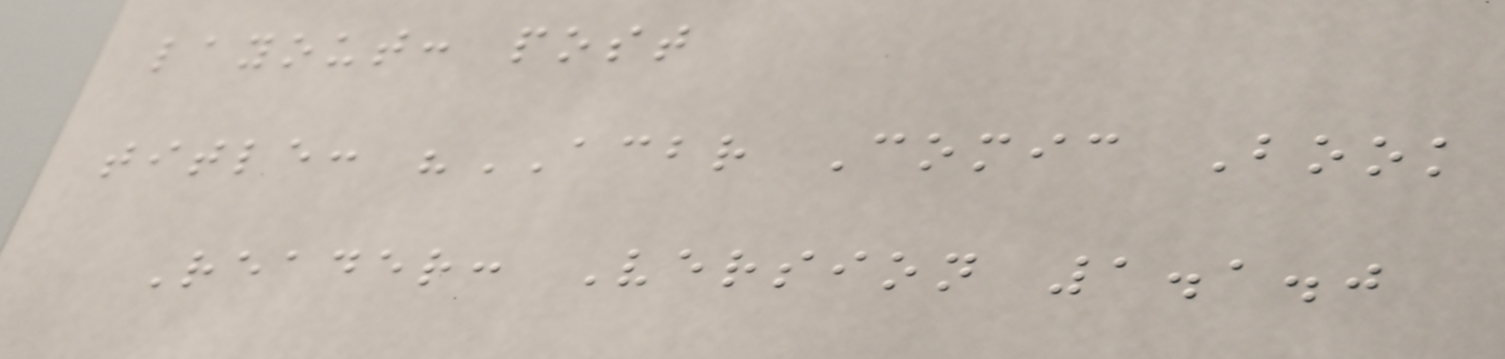layout: post
title: "ACBR Comic Book
Reader: Version 1.1.0
